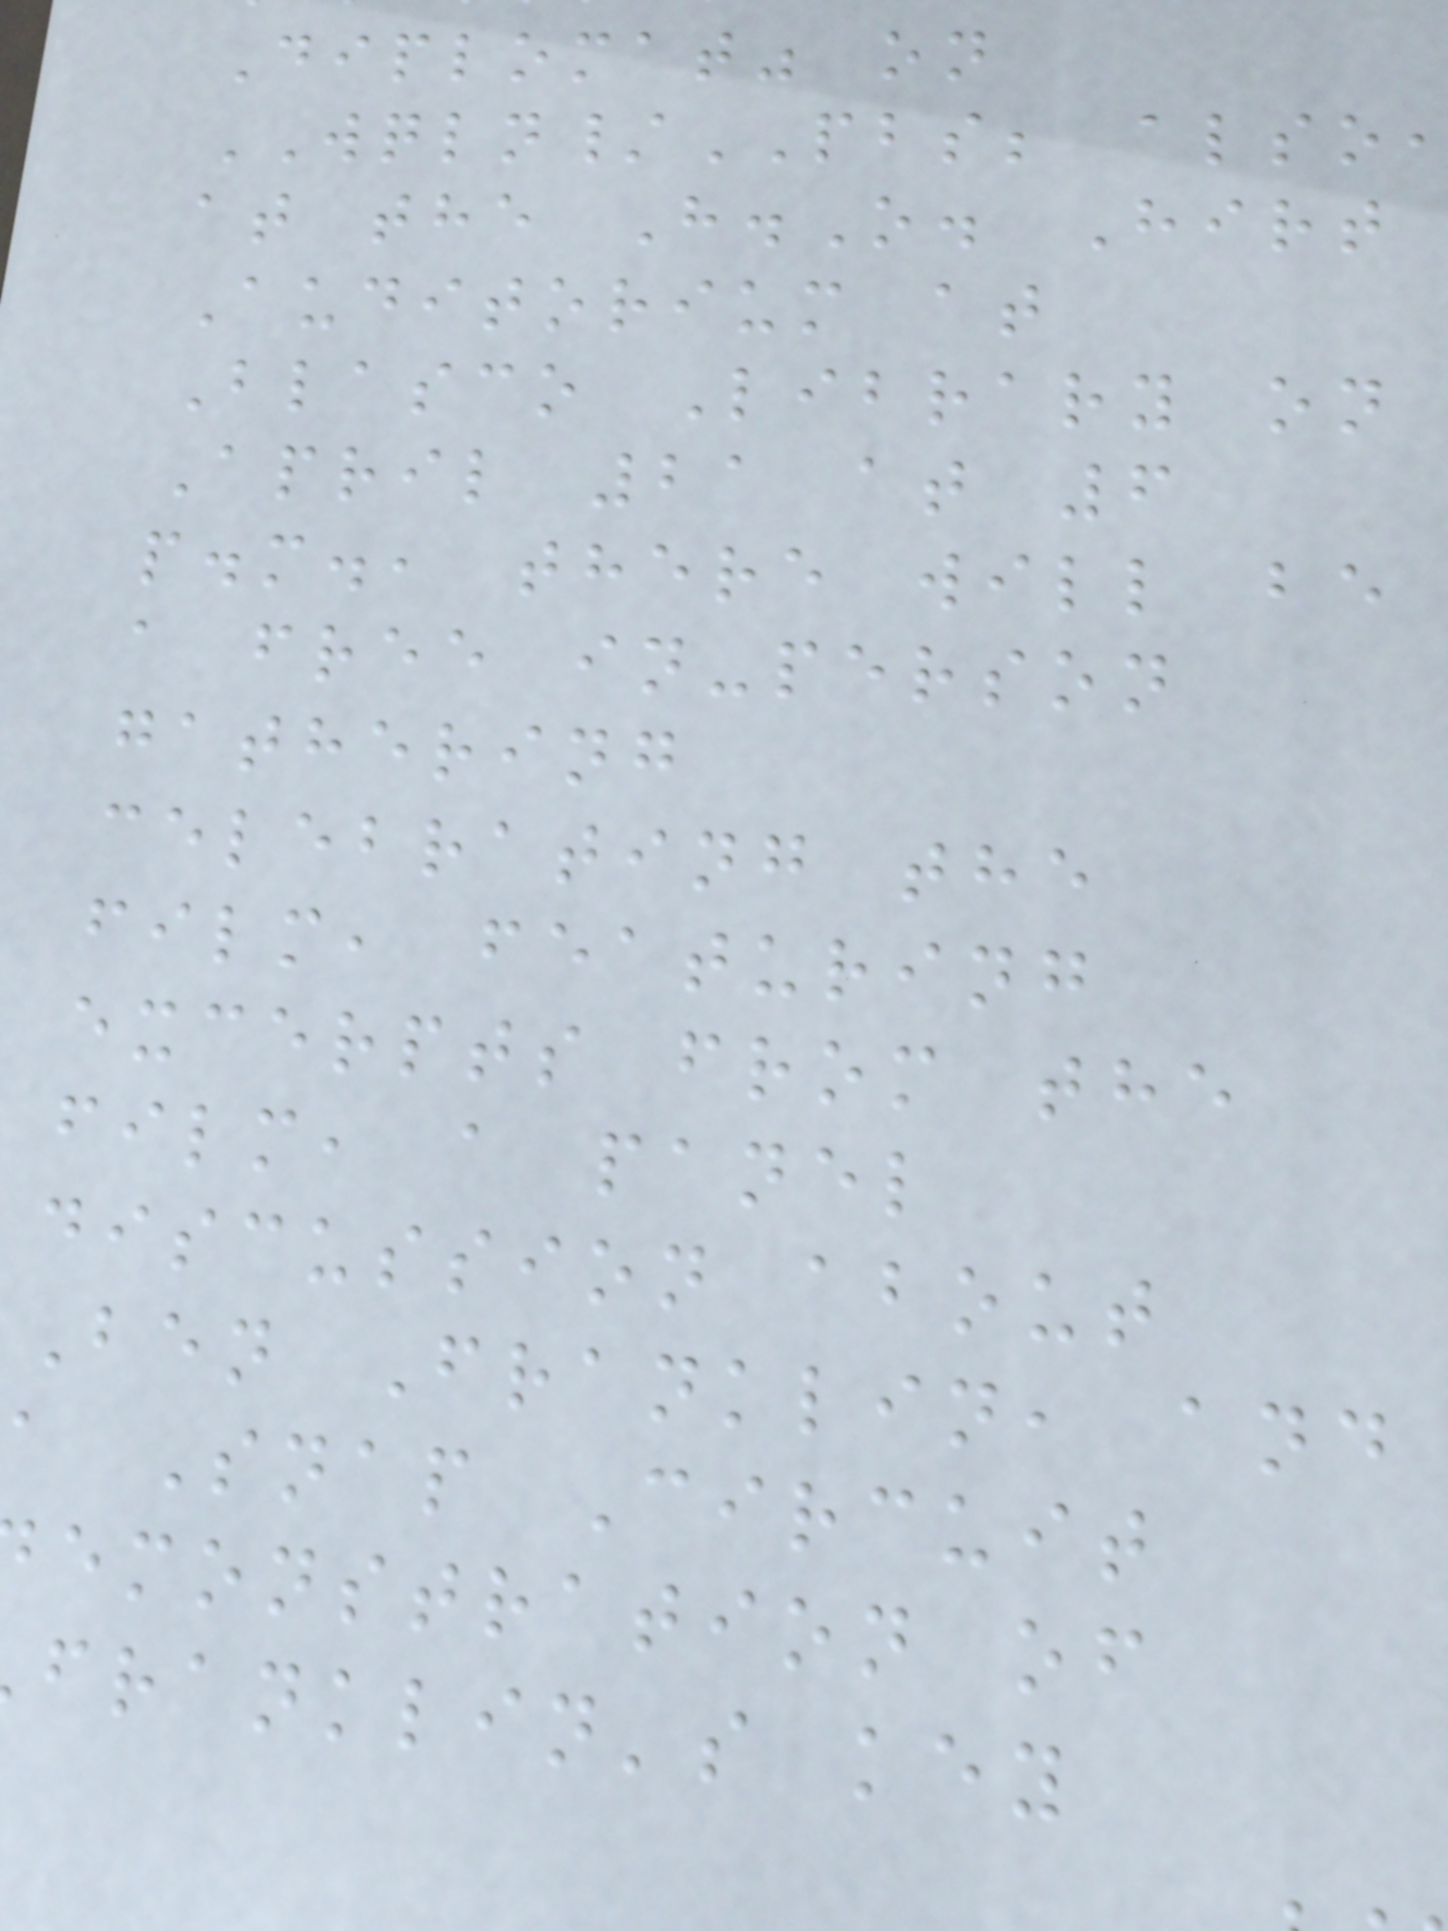Diplomat" on
WQLN/PBS; also
at the H.O. Hirt
Auditorium at
Blasco Library on
April 21 at 6
p.m., there will be
a free in-person
gathering
celebrating the
film, featuring
excerpts from the
film, a panel
discussion about
Ben Franklin, and
a Snap Circuit
emonstration of
franklin's key
